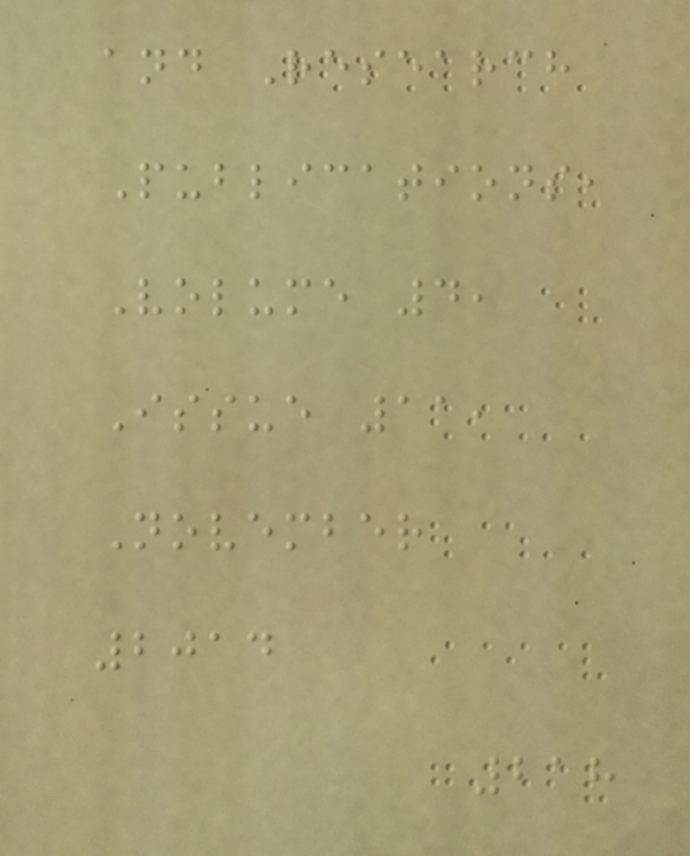and Research
Publications,
Volume 4,
Issue 11,
November
2014
218
